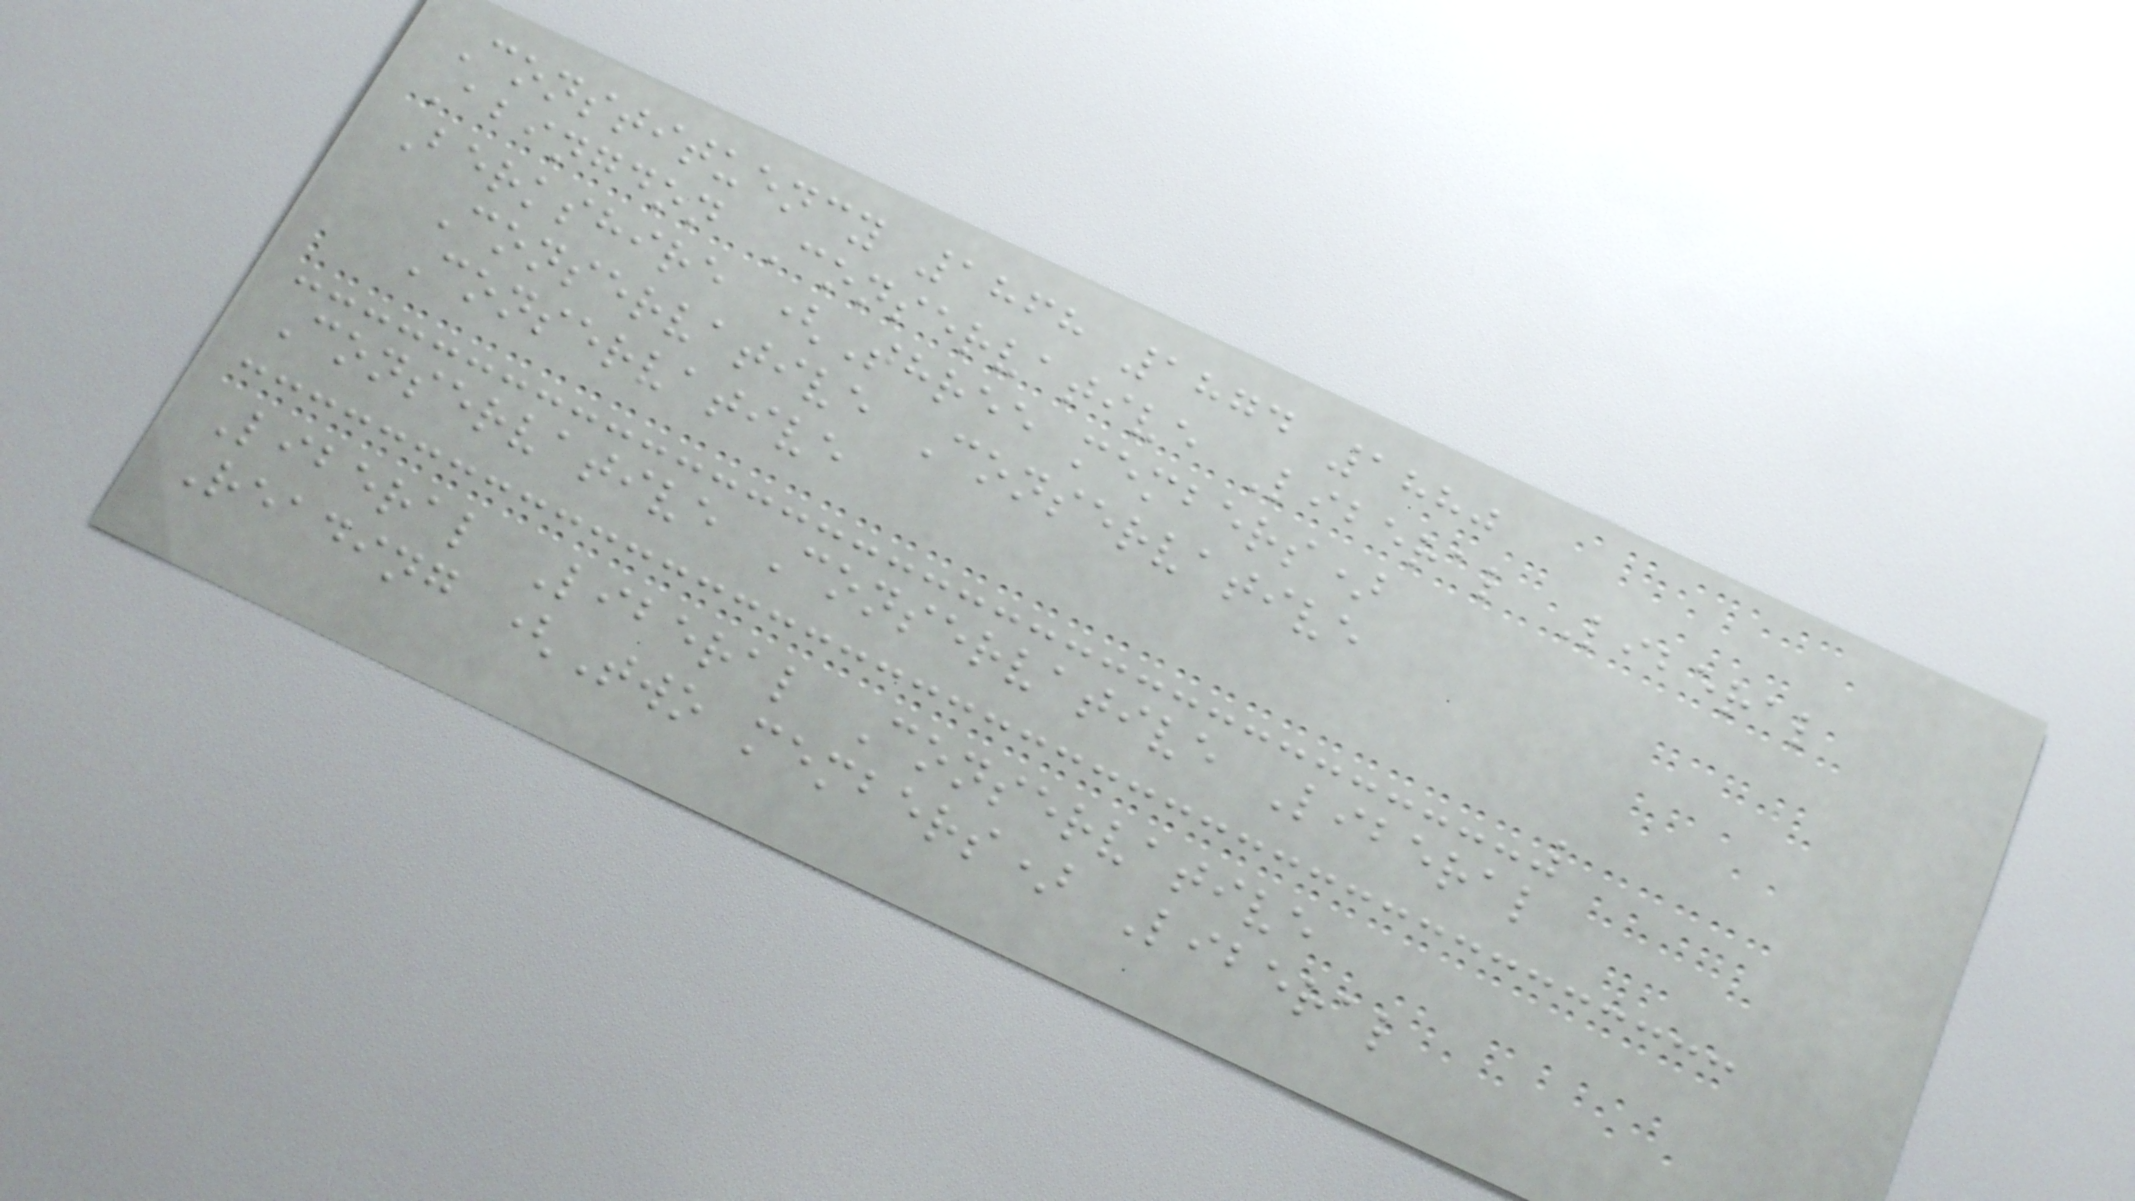Constituency 1868 1874 1880
Abingdon Conservative Liberal Liberal
Berkshire (Three members)
Conservative Conservative
Conservative
Conservative Conservative Liberal
Liberal Liberal Conservative
Reading (Two members) Liberal
